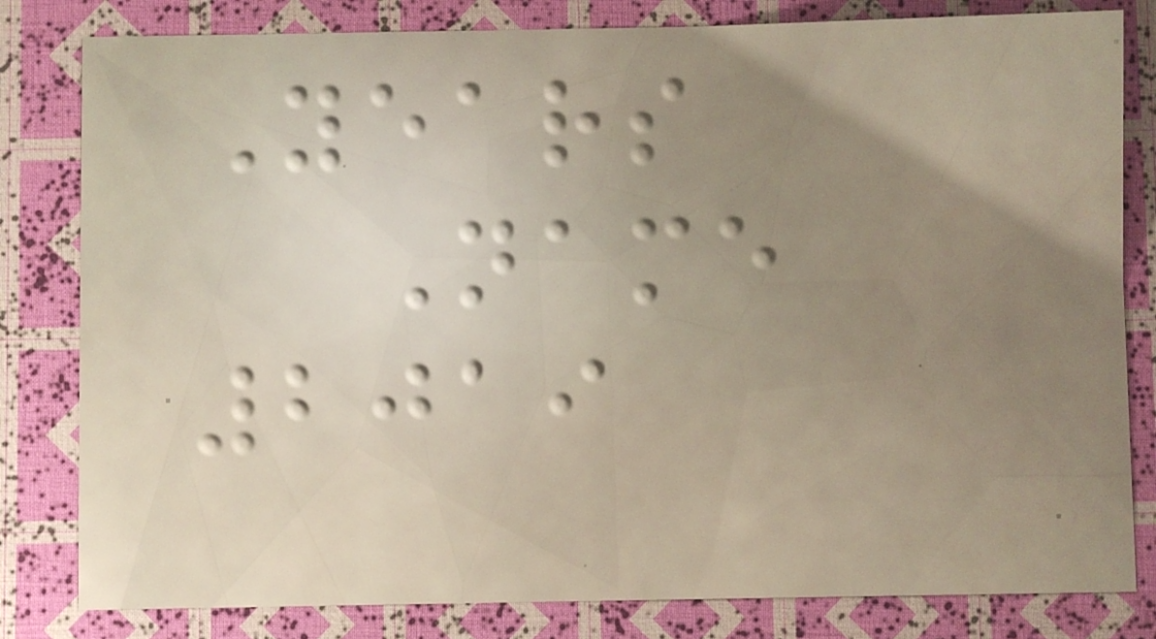Years
Name
2019
